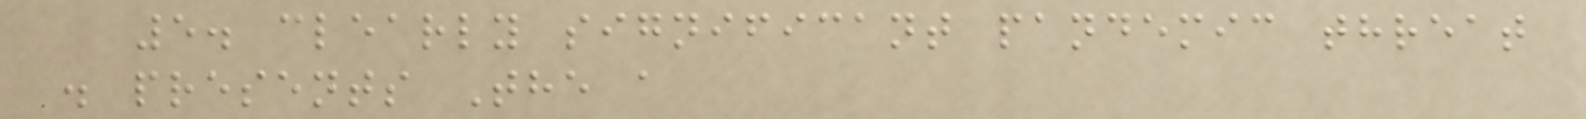5. clearly significant pandemic threat
. presents The a
